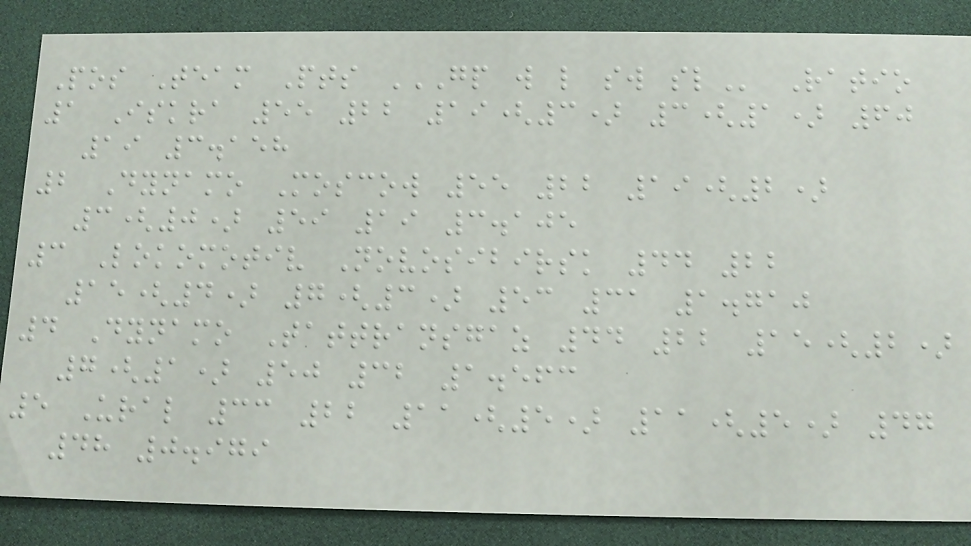Pos Team Pts GP W L SW SL Ratio
1 Iskra 55 22 19(3) 3(1) 60
19 3.158
2 Dynamo Moscow 55 22 19(2)
3(0) 59 19 3.105
3 Lokomotiv Novosibirsk 44 22
15(4) 7(3) 53 31 1.710
4 Dynamo Tattransgaz 44 22 15(2)
7(1) 50 32 1.563
5 Ural 33 22 11(5) 11(5) 47
48 0.979
